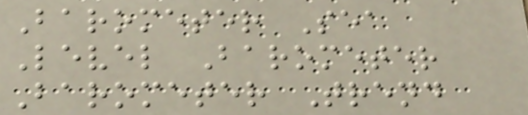Barometer Sea
Level Barometer
Barometer Trend
